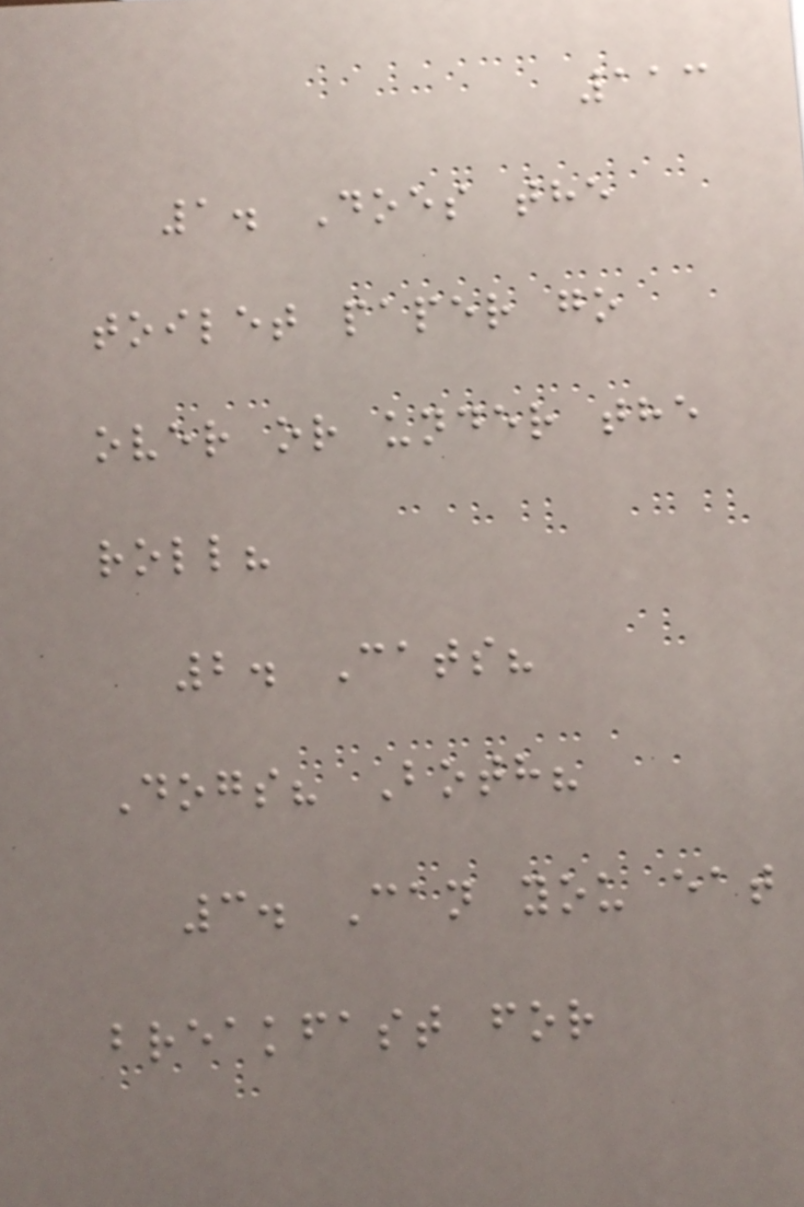113
1. Does the
toilet paper go
over or under the
roll?
2. Cats?
Dogs? Both?
3. Can you eat
breakfast for
